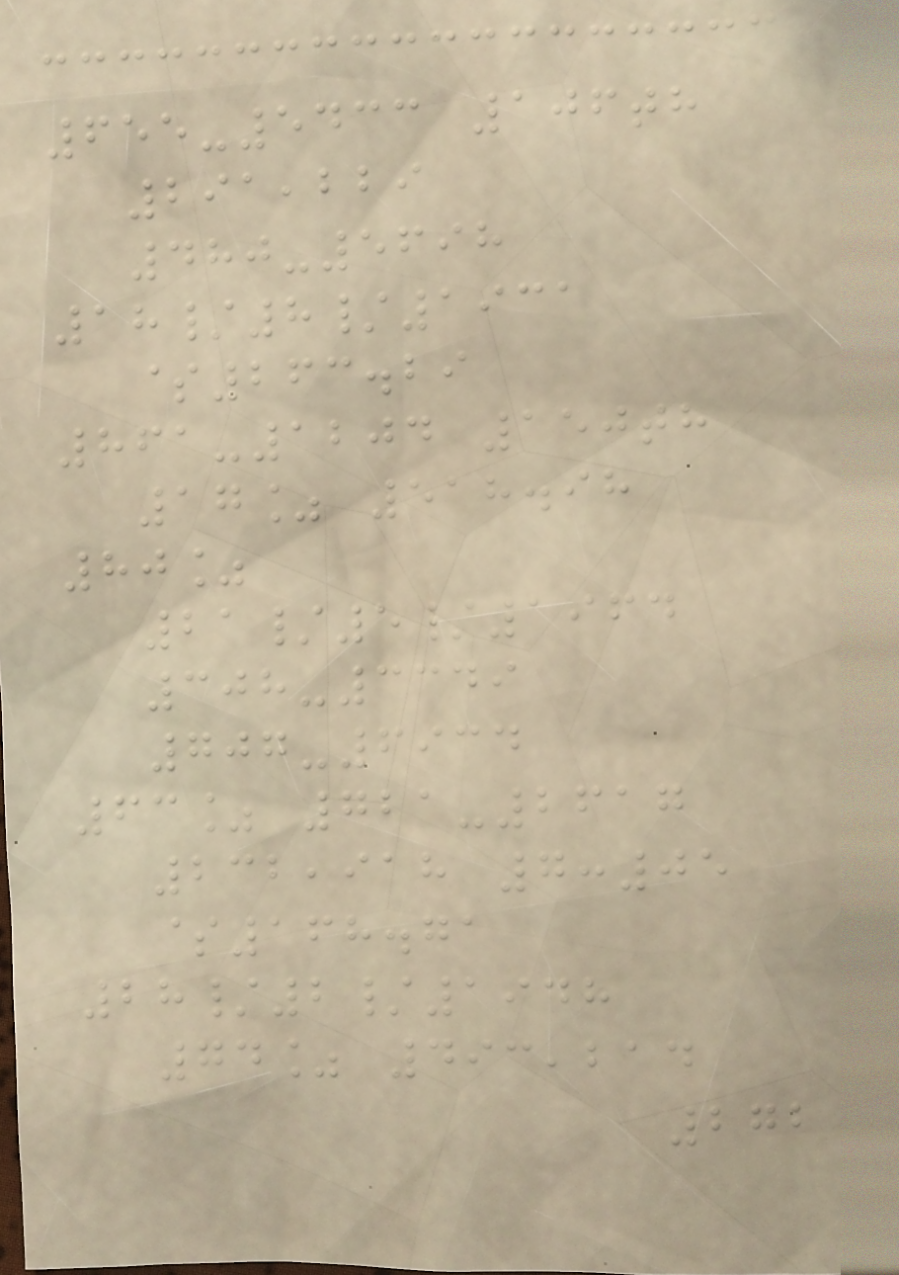655-5433 106th
291,229
480-5698
18/8/1931
$263.29
861-1204 150th
17% 518.98
80%
21/5/1964
308-3349
707-6934
63% 721-2617
232,918 7:05
$168.71
28/2/1948
74% 493,214
272
